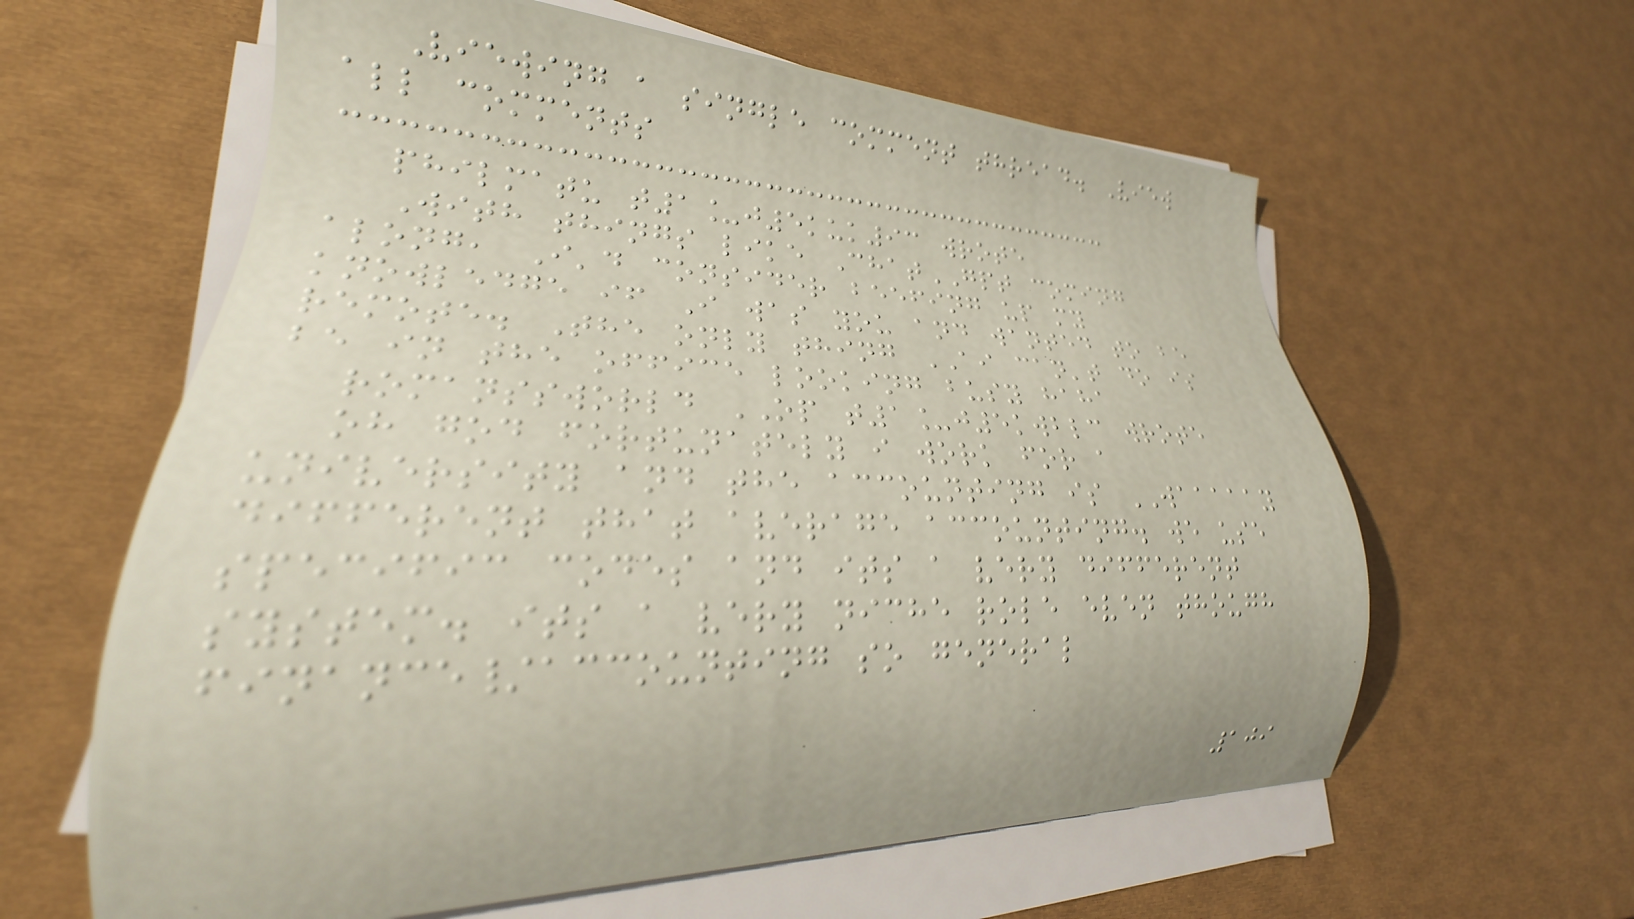Viewing a single comment thread. View
all comments
philmatu t1_j5kuk93 wrote
With things like ChatGPT coming
along, I'd consider beefing up my
knowledge if I was you and wanted to be
remote. The only thing AI can't do is
be in the office looking busy haha
romanssworld OP t1_j5kwblc wrote
oh god fortunately i work for a
university and the accounting is WAAAAAY
different that average accounting. we use
specific codes and its a very different
system. its a very niche role even though
finance/accounting so general
109
